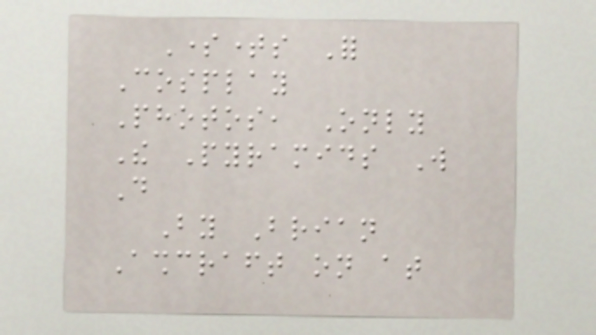Sometimes For
Cosplay
Photos, Only
The Pyramids Will
Do
By Brian
Ashcraft on at
